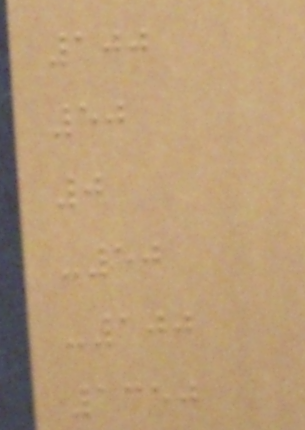100
50
0
-50
-100
1350
